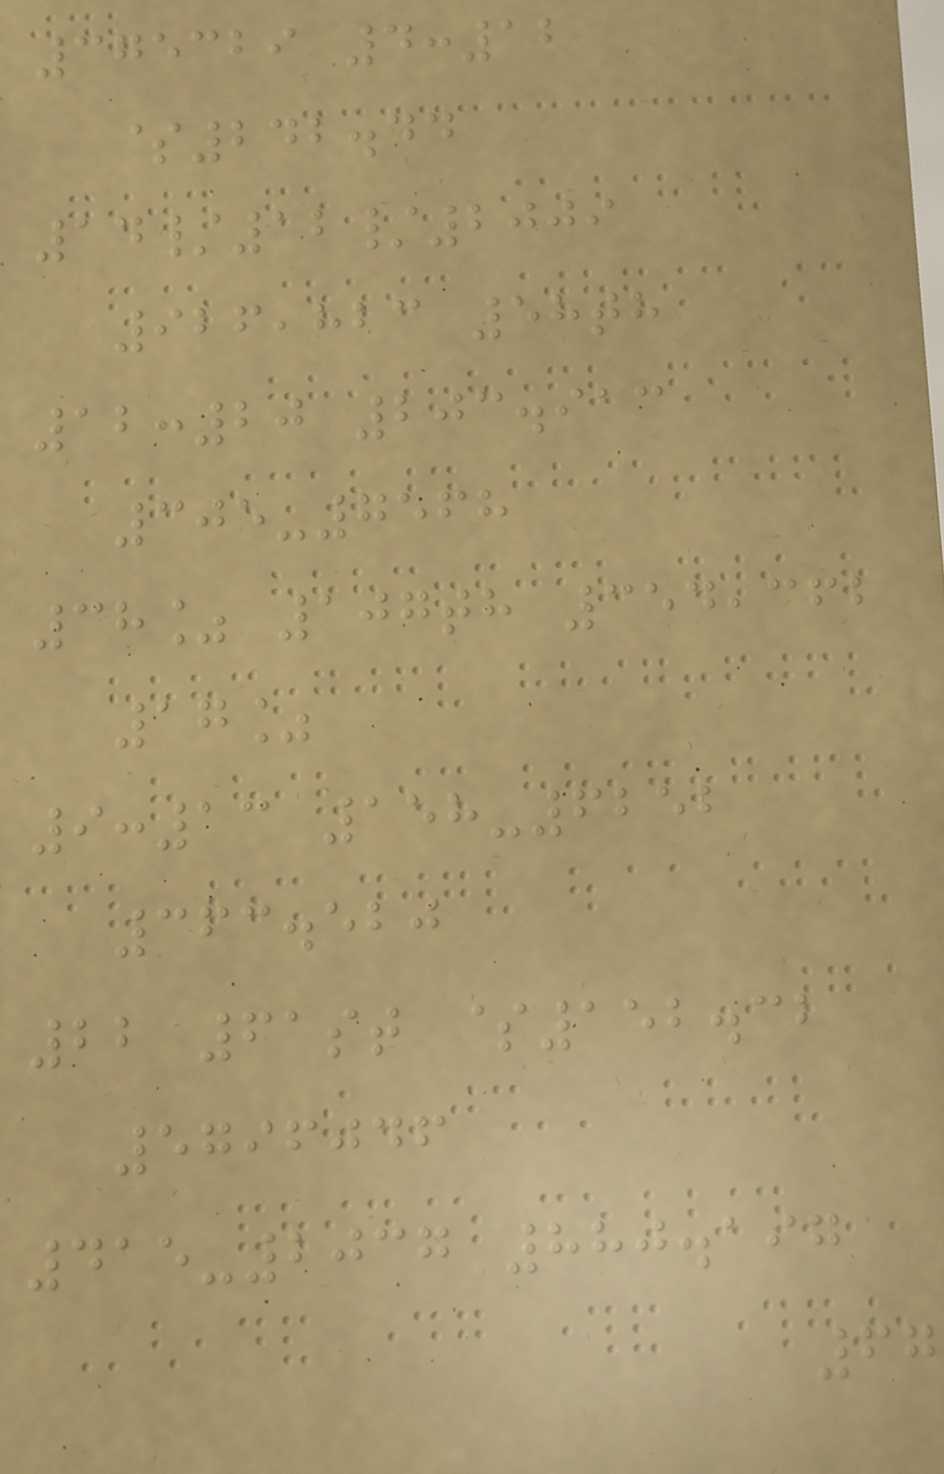375329 4:12
$242.44
14/12/2009
926,823 58th
12:20 203.913
305-7568
38% 107th 354,362
17%
9:13 158-6252
363.520
22 61st $152.32
5796046
415-2037 880.197
67
